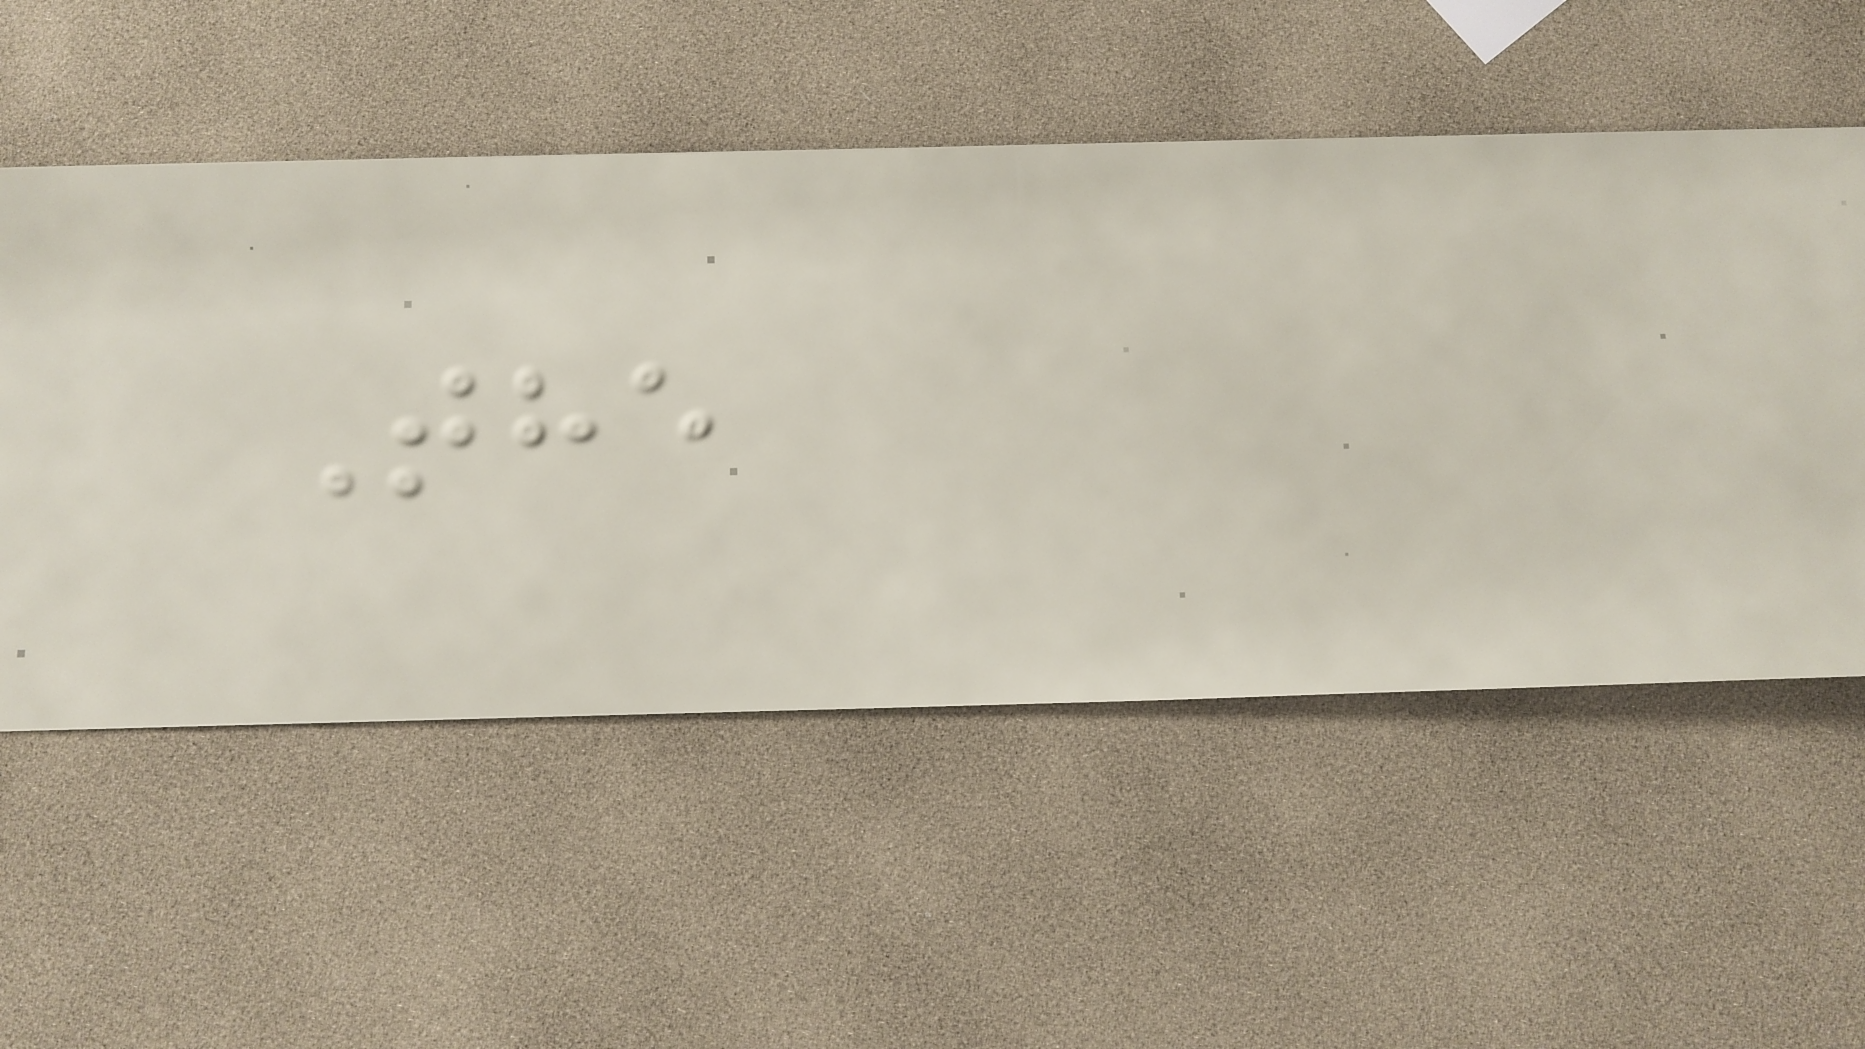The
